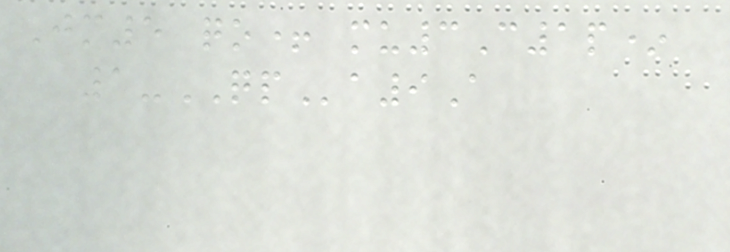Jm5 qo+ mu3C1p*
1-QPa9A
